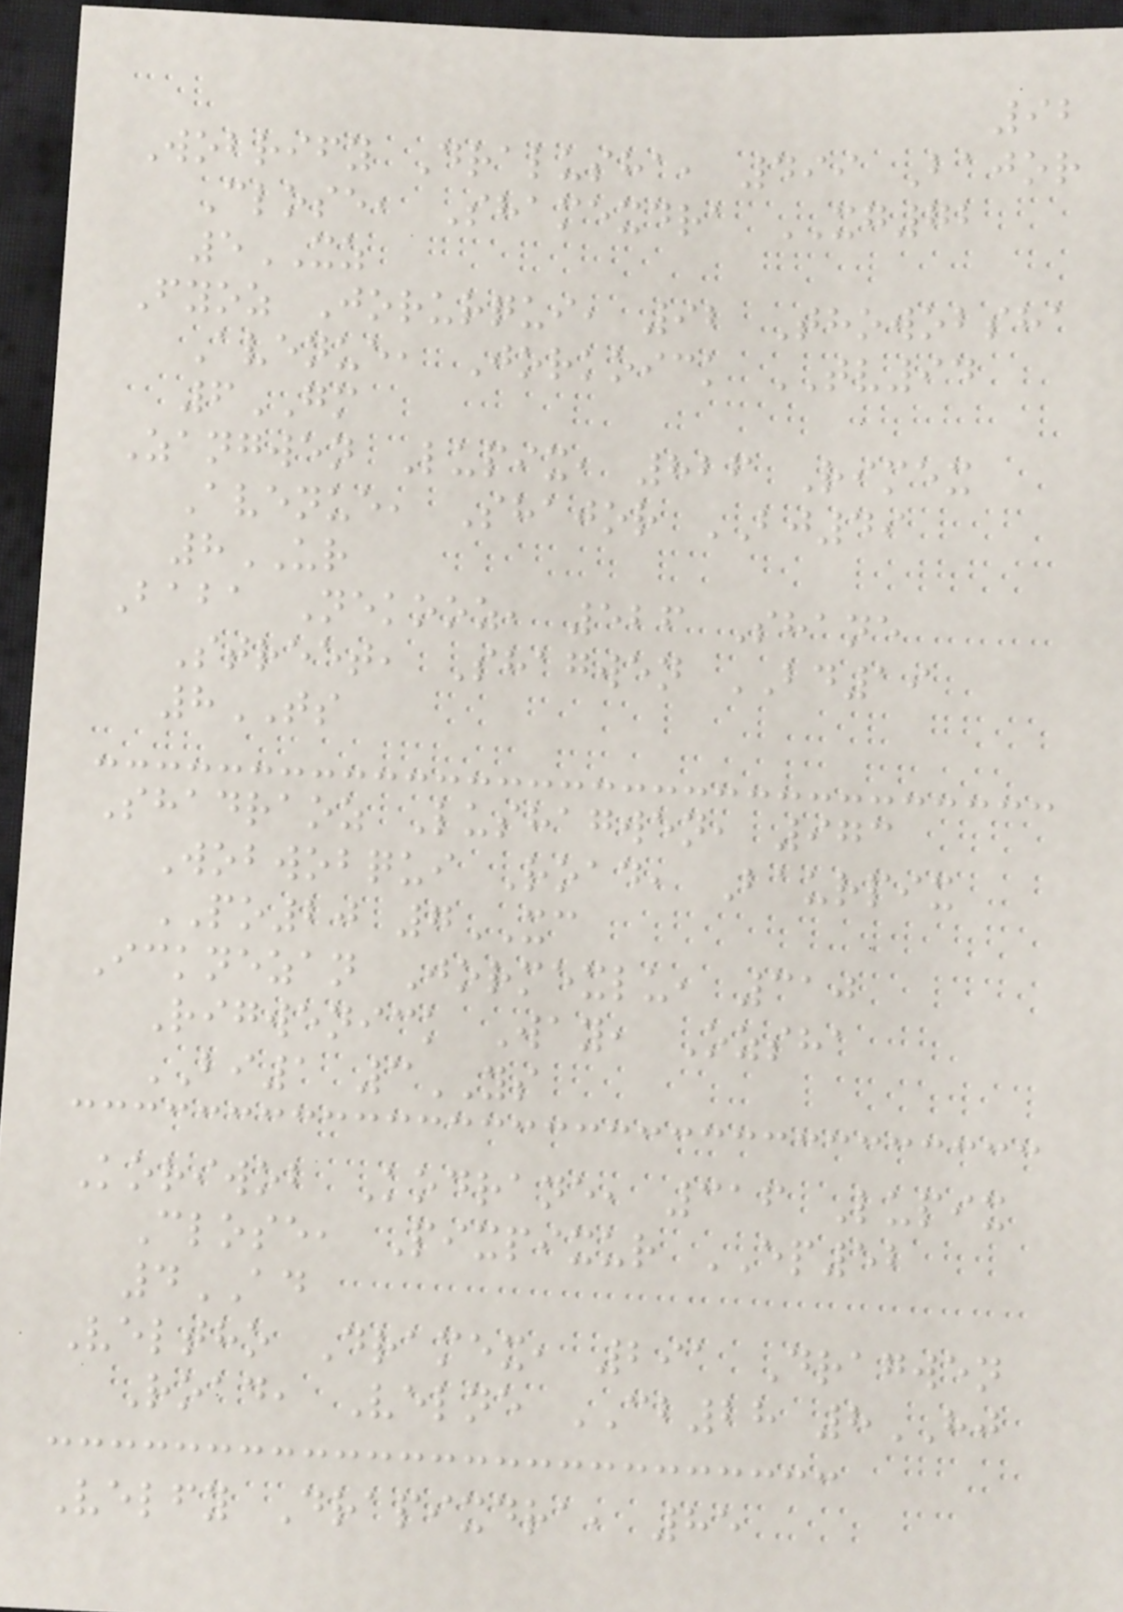92
Wobrify Dralusha, 499 Bajor
Close, Shamexdra XG72
5XZ
Fyoz Jorurqui, 92 Thowobsha
Avenue, Jorkoick TV94
6GM
Zangwen Lupix, 826 Rimex
Avenue, Shajor BJ49
8UR
Baba Nekooz, 526 Shane
Street, Shagwen BD19
8TS
Shadraoz Lushagwen, 973
Wobwobqui Road, Baurpix
PO20 7XC
Icknezan Jormexlu, 310
Rigwenick Way, Ozsha
BI1 3YS
Koriwob Kodrane, 316 Lupix
Close, Pixpixur EP52
4AD
Veltho Dramex, 291 Dragwen
Road, Velne CB28 8HJ
Velfy Drapixdra, 85
